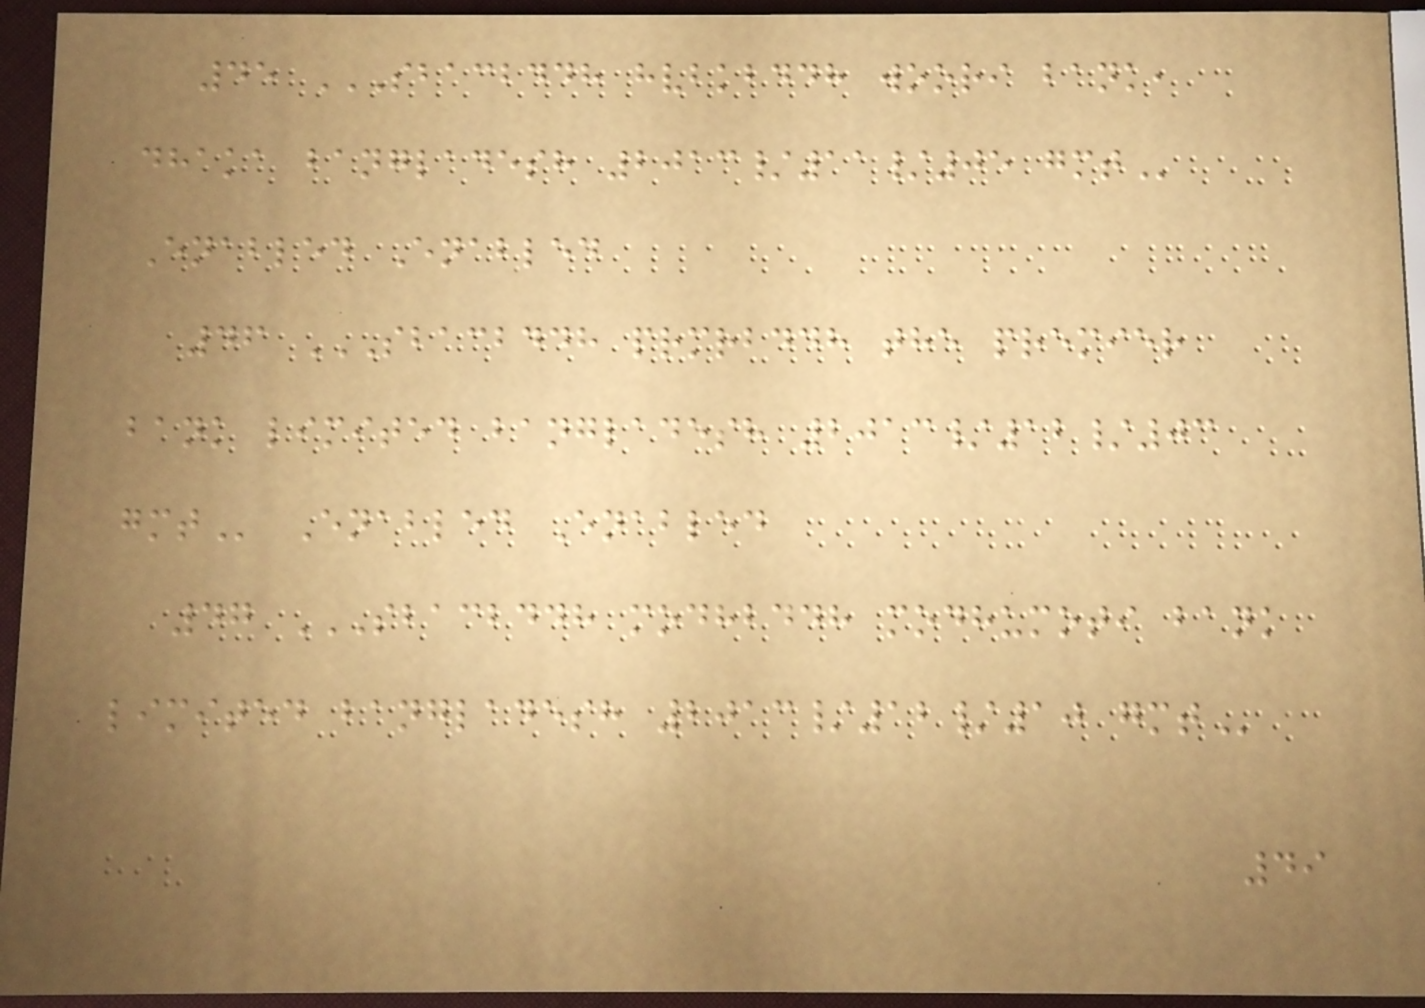45 SBACBDDH HVBKBDDH WOORI BANK,
DHAKA BANGLADESH 2013/11/05 GMT
Enabled Enabled
46 SBACBDDH PRMRBDDH THE PREMIER
BANK LIMITED BANGLADESH 2013/12/03
GMT Enabled Enabled
47 SBACBDDH MODHBDDH MODHUMOTI BANK
LIMITED BANGLADESH 2013/12/10 GMT
49
